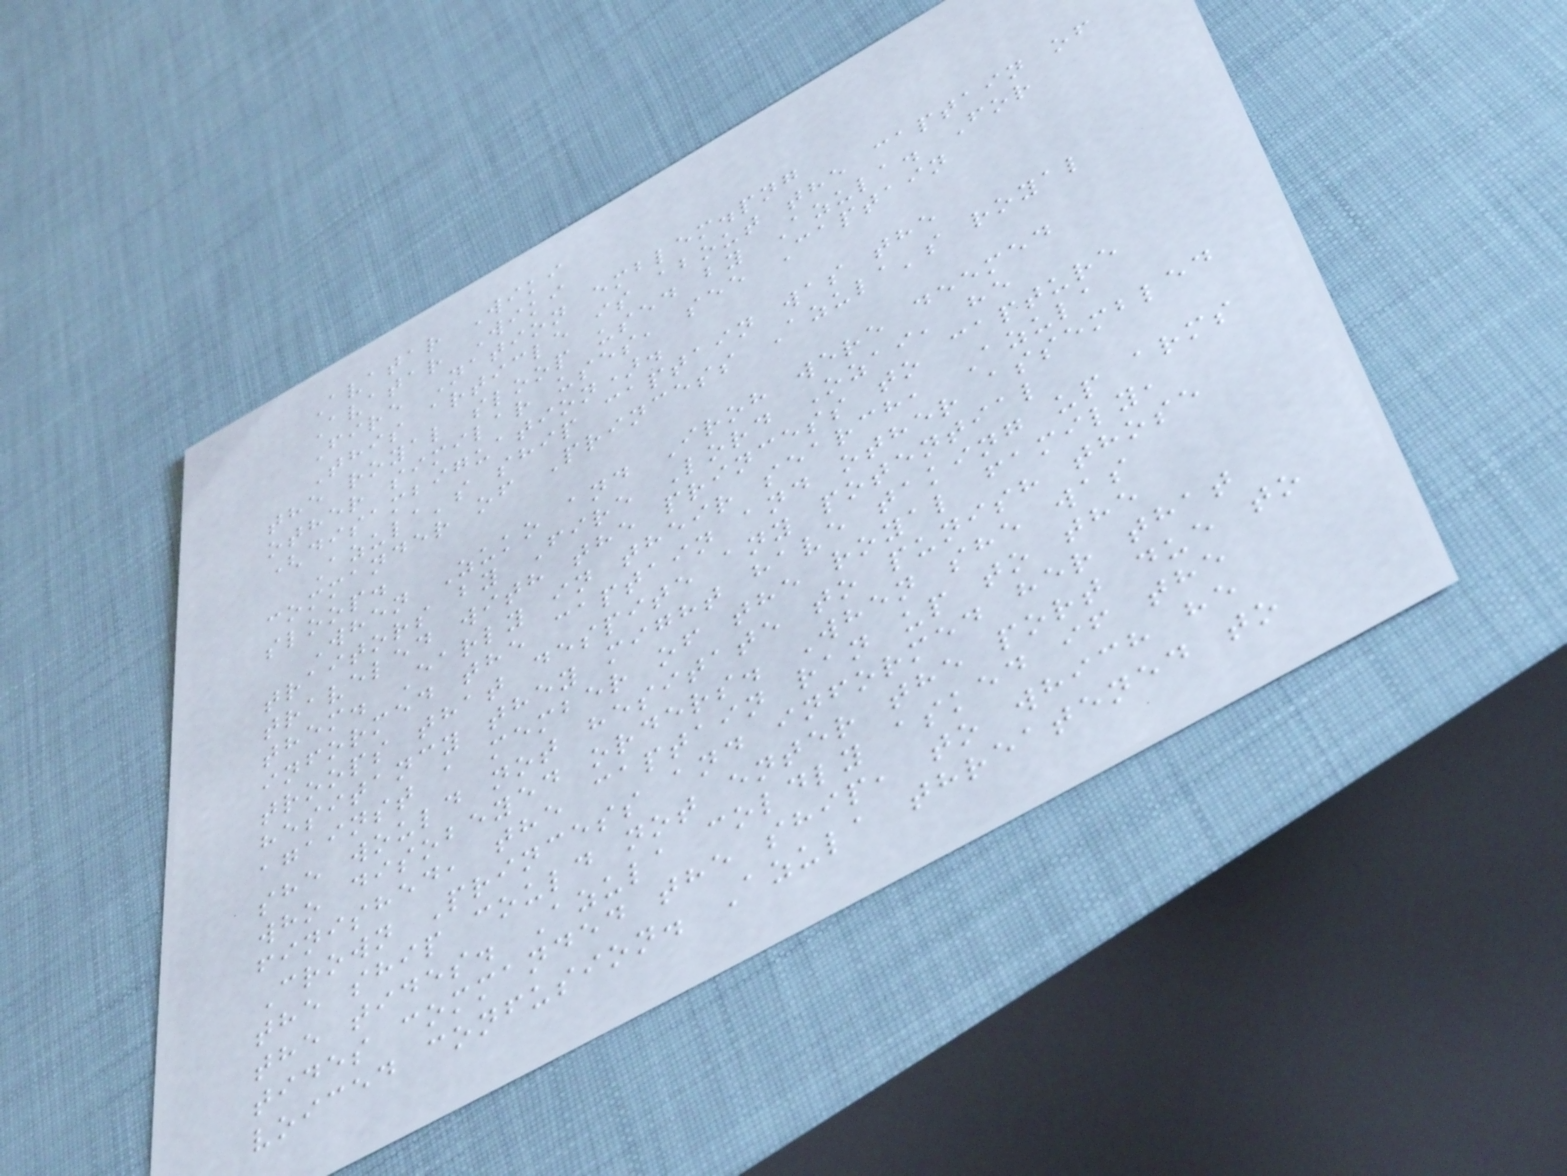Avatar Wiki
Avatar Wiki
Fire Nation emblem.png
This article is about the captain of
the royal sloop used by Azula. For
other similar uses, see Captain
(disambiguation).
Azula's ship captain was the
commander of Princess Azula's royal
sloop.
When Zuko and Iroh were deemed
traitors by Fire Lord Ozai, he
traveled with the princess to capture
them. Early in their search, Azula
informed the captain and other assembled
troops that despite any potential
hesitancy they might have taking up arms
against a member of the royal family,
she would not hesitate to punish those
who disobeyed orders. When she was
finished, the captain ran up to the
Crown Princess and informed her that
the ship could not enter the port due to
the tides. Azula coldly asked if the
tides commanded the ship, to which he
voiced confusion. Azula threatened to
